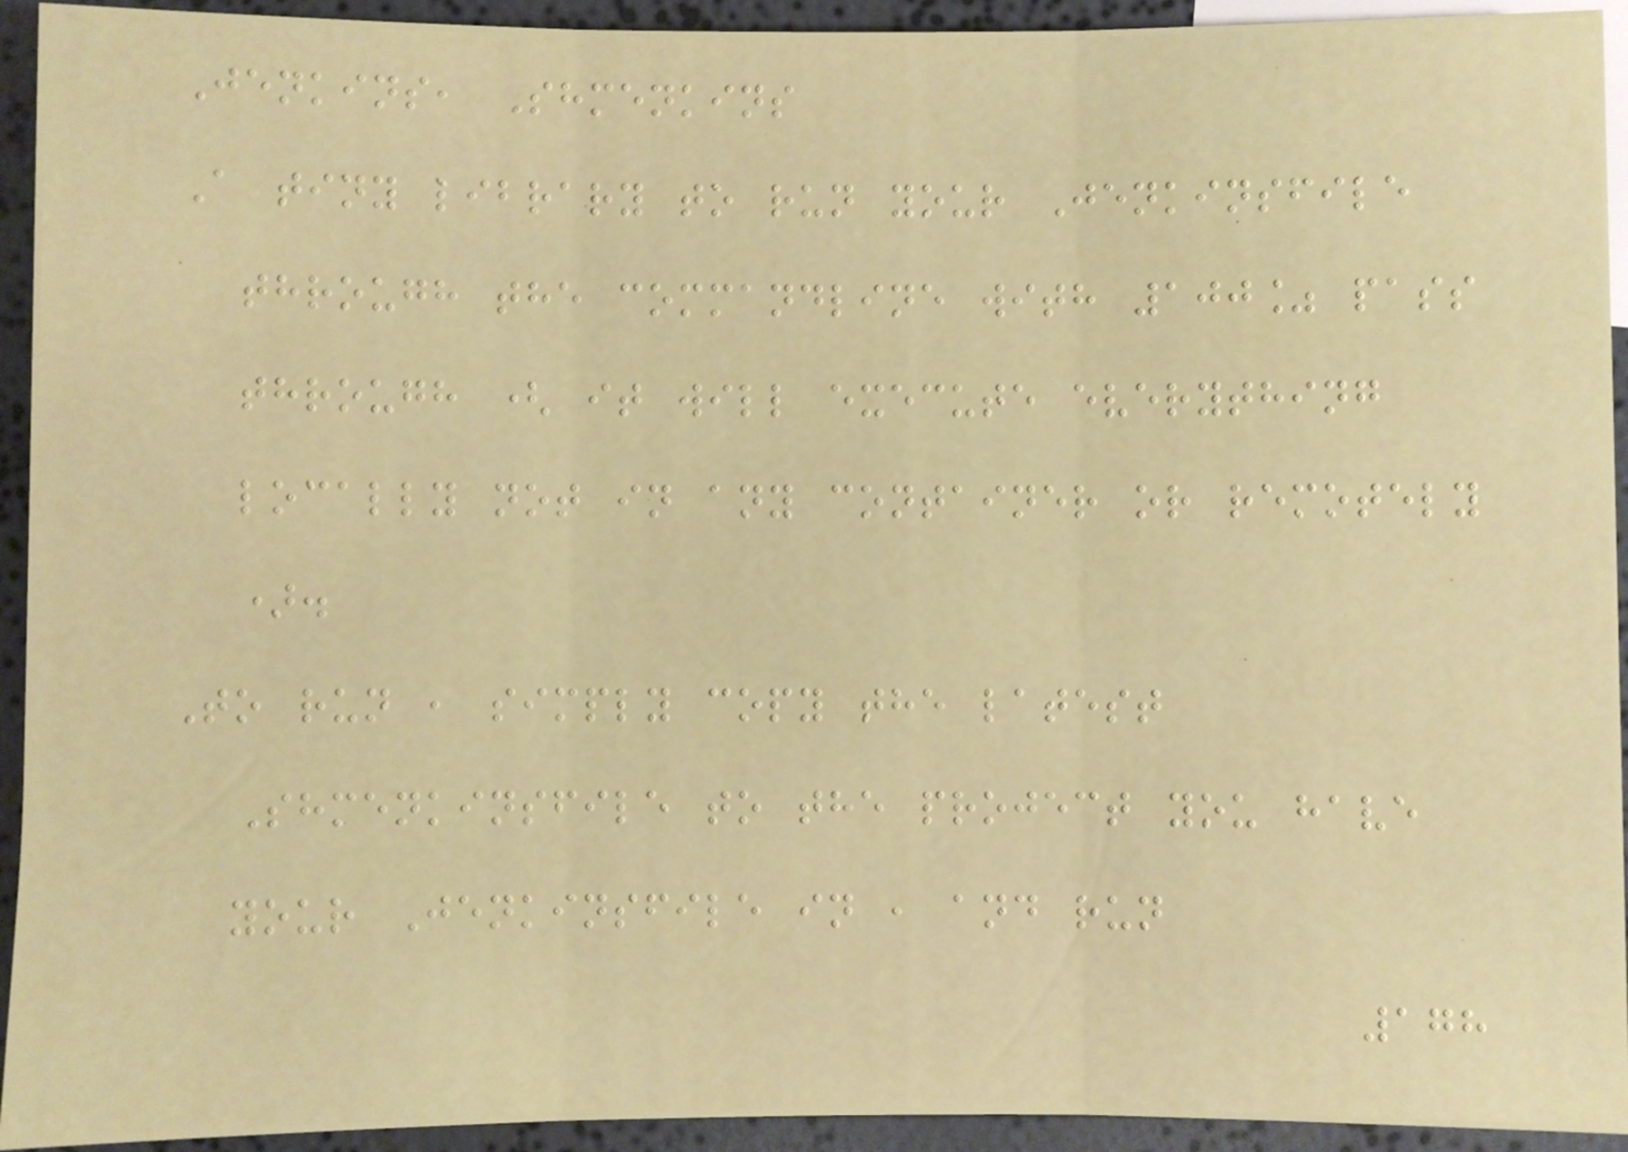Jenkins, Shmenkins
A tiny library to run your Jenkinsfile
through the commandline with 100% pass
through ( it will execute everything
locally not in any container or remotely
).
To run , simply copy the latest
Shmenkinsfile to the project you have
your Jenkinsfile in , and run
178
